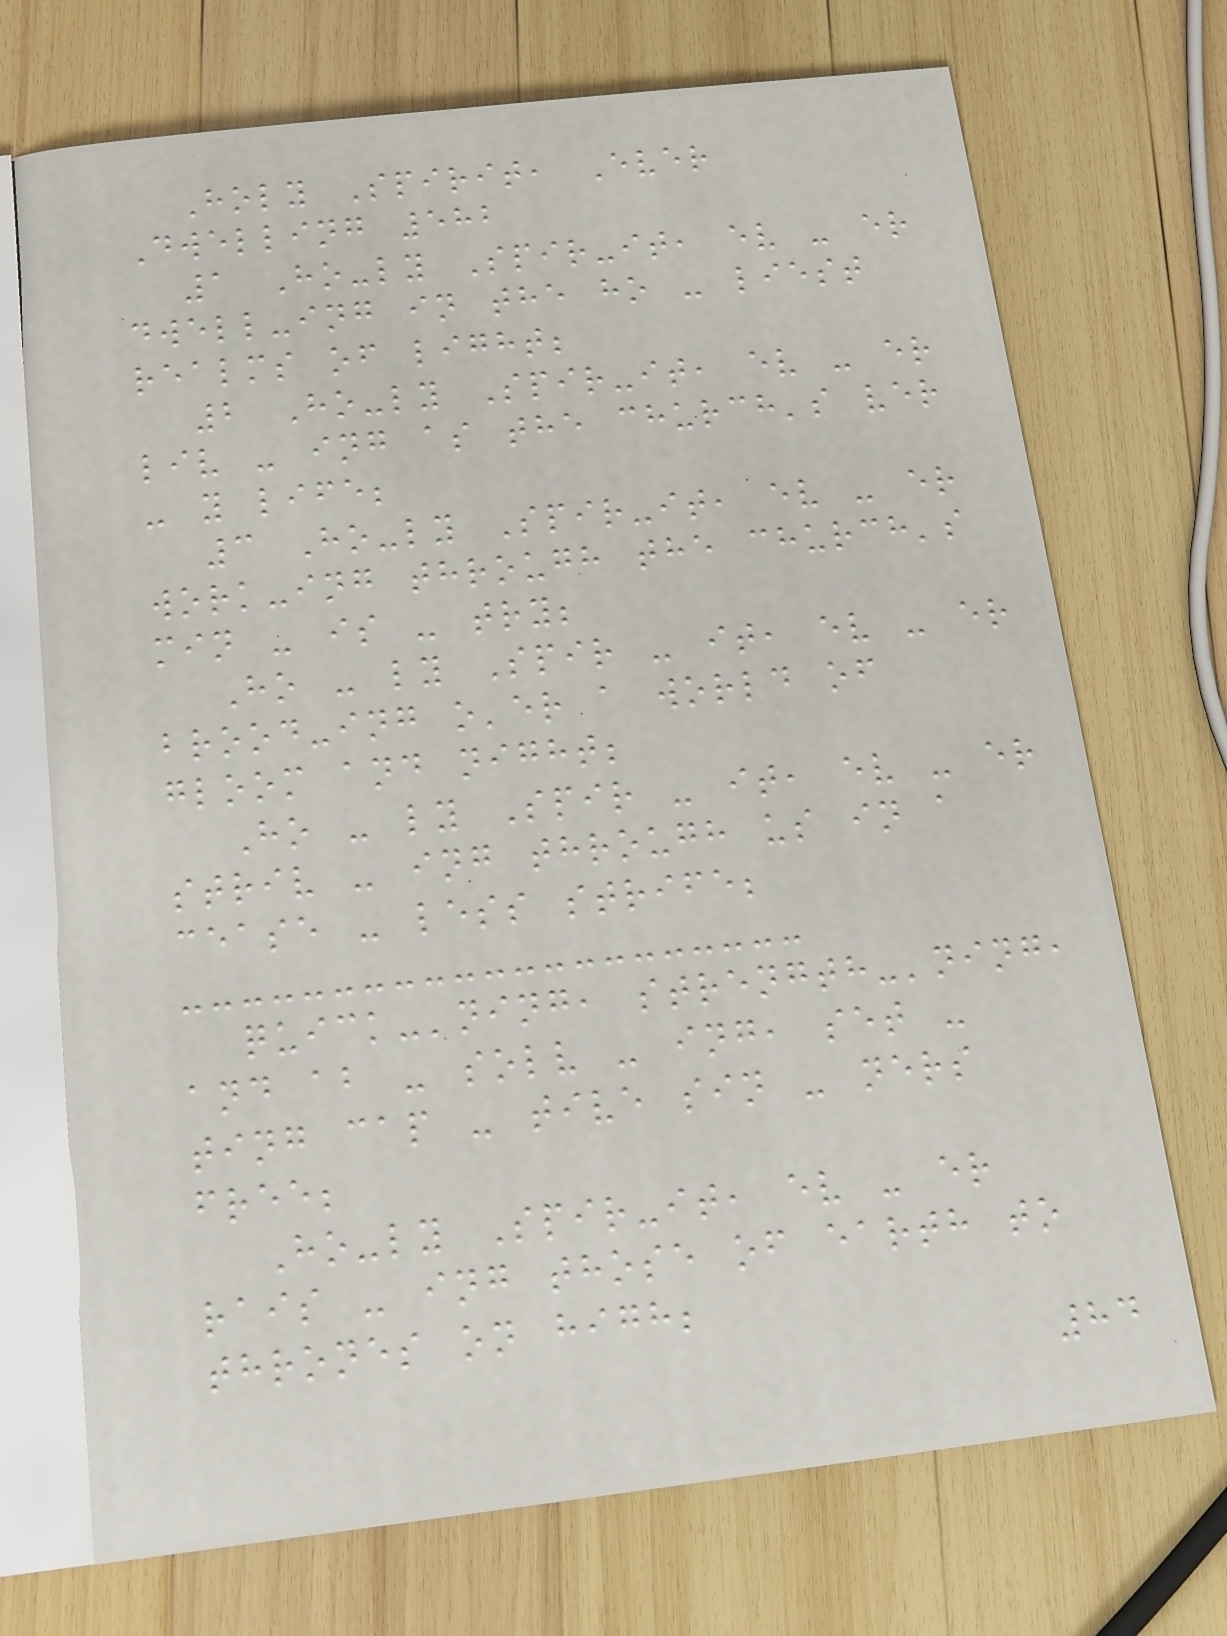Holy Spirit, Ever
Dwelling 582
1 Ho-ly Spir-it, ev - er
dwell-ing in the ho - liest
realms of light;
2 Ho-ly Spir-it, ev - er
liv - ing as the church's ver
- y life;
3 Ho-ly Spir-it, ev - er
work-ing through the church's
min - is - try;
Ho - ly Spir - it, ev - er
brood-ing o'er a world of
gloom and night;
Ho - ly Spir - it, ev - er
striv - ing through us in a
cease - less strife;
quick-'ning, strength-'ning,
and ab - solv - ing, set -
ting cap - tive sin - ners
free;
Ho-ly Spir-it, ev - er
rais - ing those of earth to
thrones on high;
84
